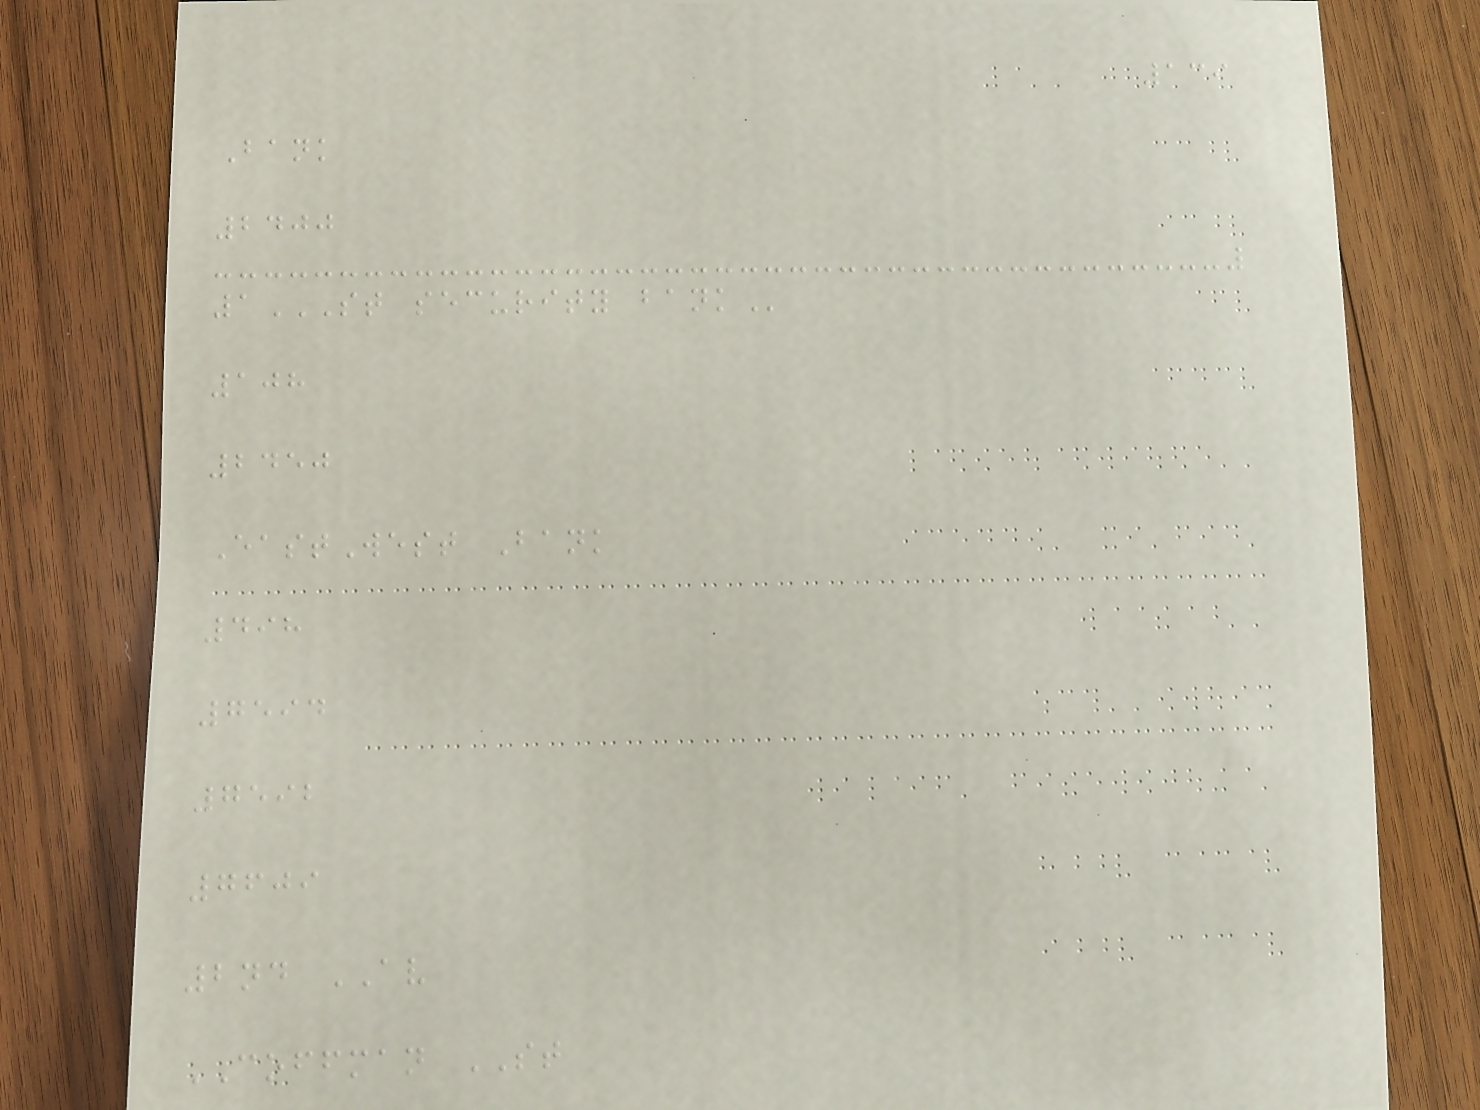139
Bank
2400
1ST SECURITY BANK
108
2450
EastWest Bank
498
7594
7592
7609
2nd AV
COFFMAN ST
